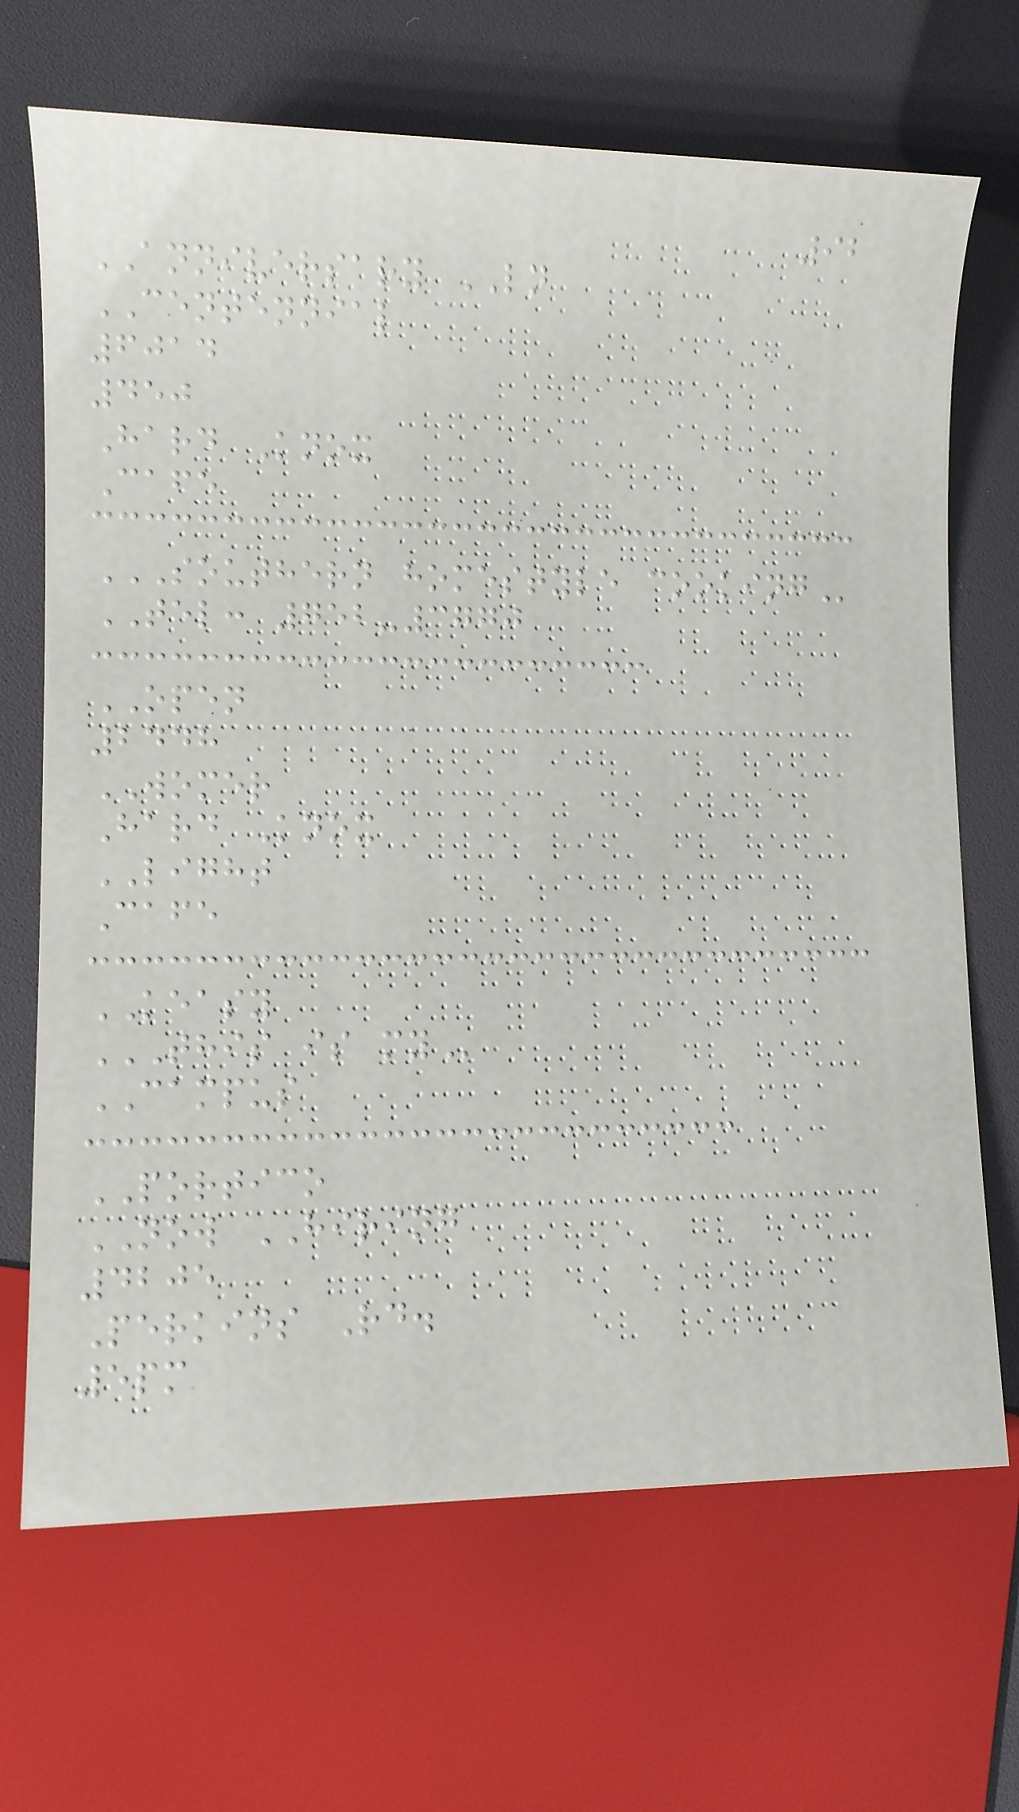92
ANNIVERSARY LN
CENTENNIAL
6014
450
Hard Knox
Cafe
SOUTHERN HOMESTYLE COOKING
TEL: 752-3770
OPEN
2448
WOMER
Hard Knox
LIGHT
Cafe
KEASY
THIS IS MY
CAMPUS
PORTICO
NOW HIRING
4205
Perkins Rd.
5pm
